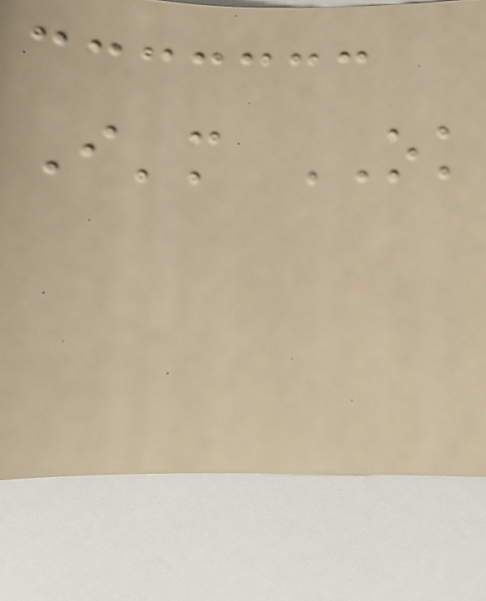I'm OK
